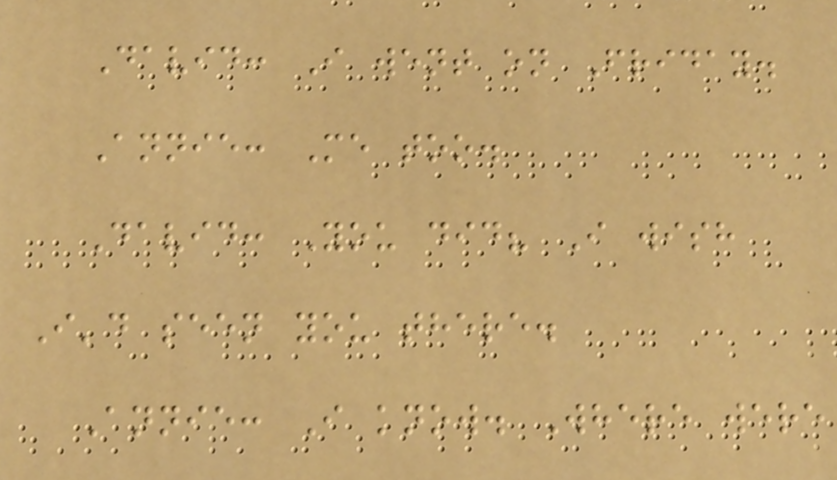David: I went on Friday.
Annie: Me too.
David: You did? I wish
I'd seen you there.
Annie: I know. Where were
